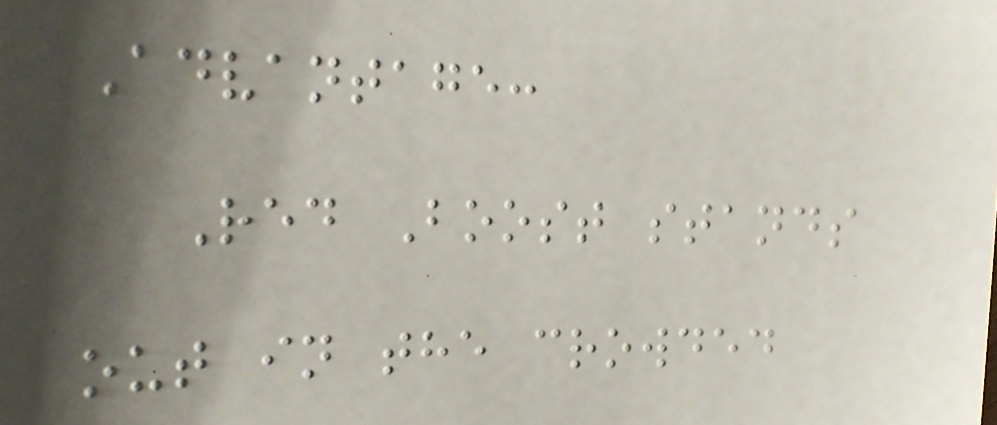Advantage:
Red Boost stands
out in the crowded
